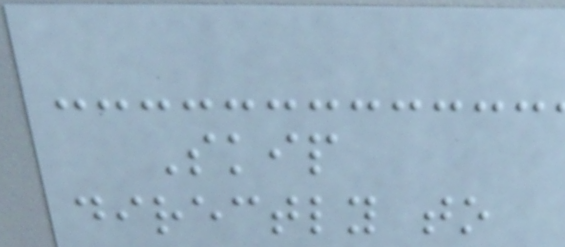Skip
directly to
